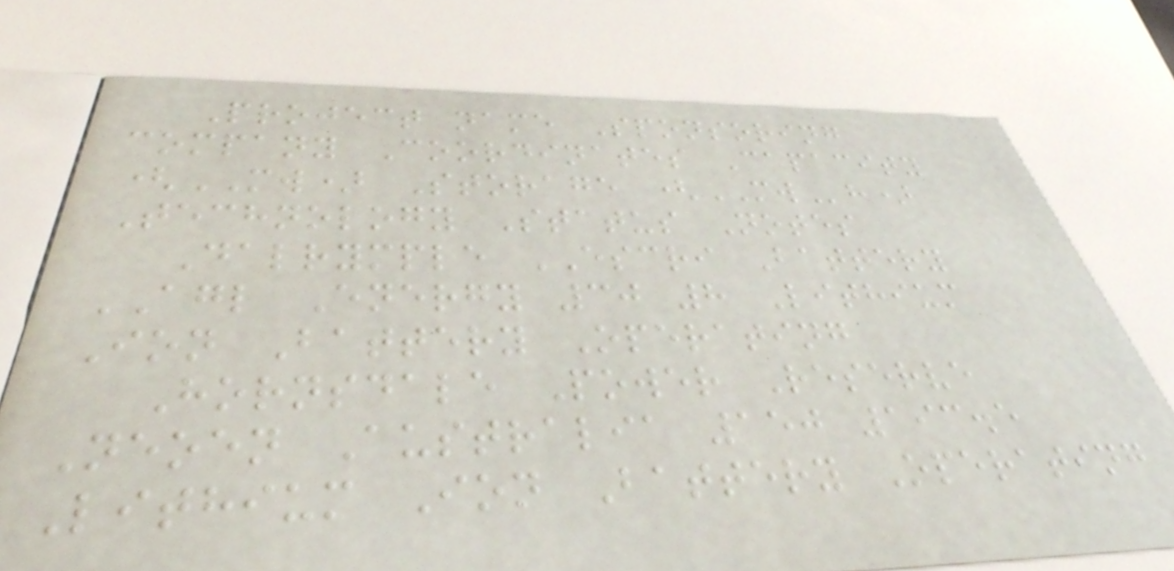Project name Sponsoring
company Coordinates Capacity
(MW) Storage (MWh)
Technology Status Notes
Dalrymple ESCRI Battery
AGL Energy 30 8 Lithium
Ion Battery Operating
Hornsdale Power Reserve
Neoen Australia 150 193.5
Lithium Ion Battery Operating
